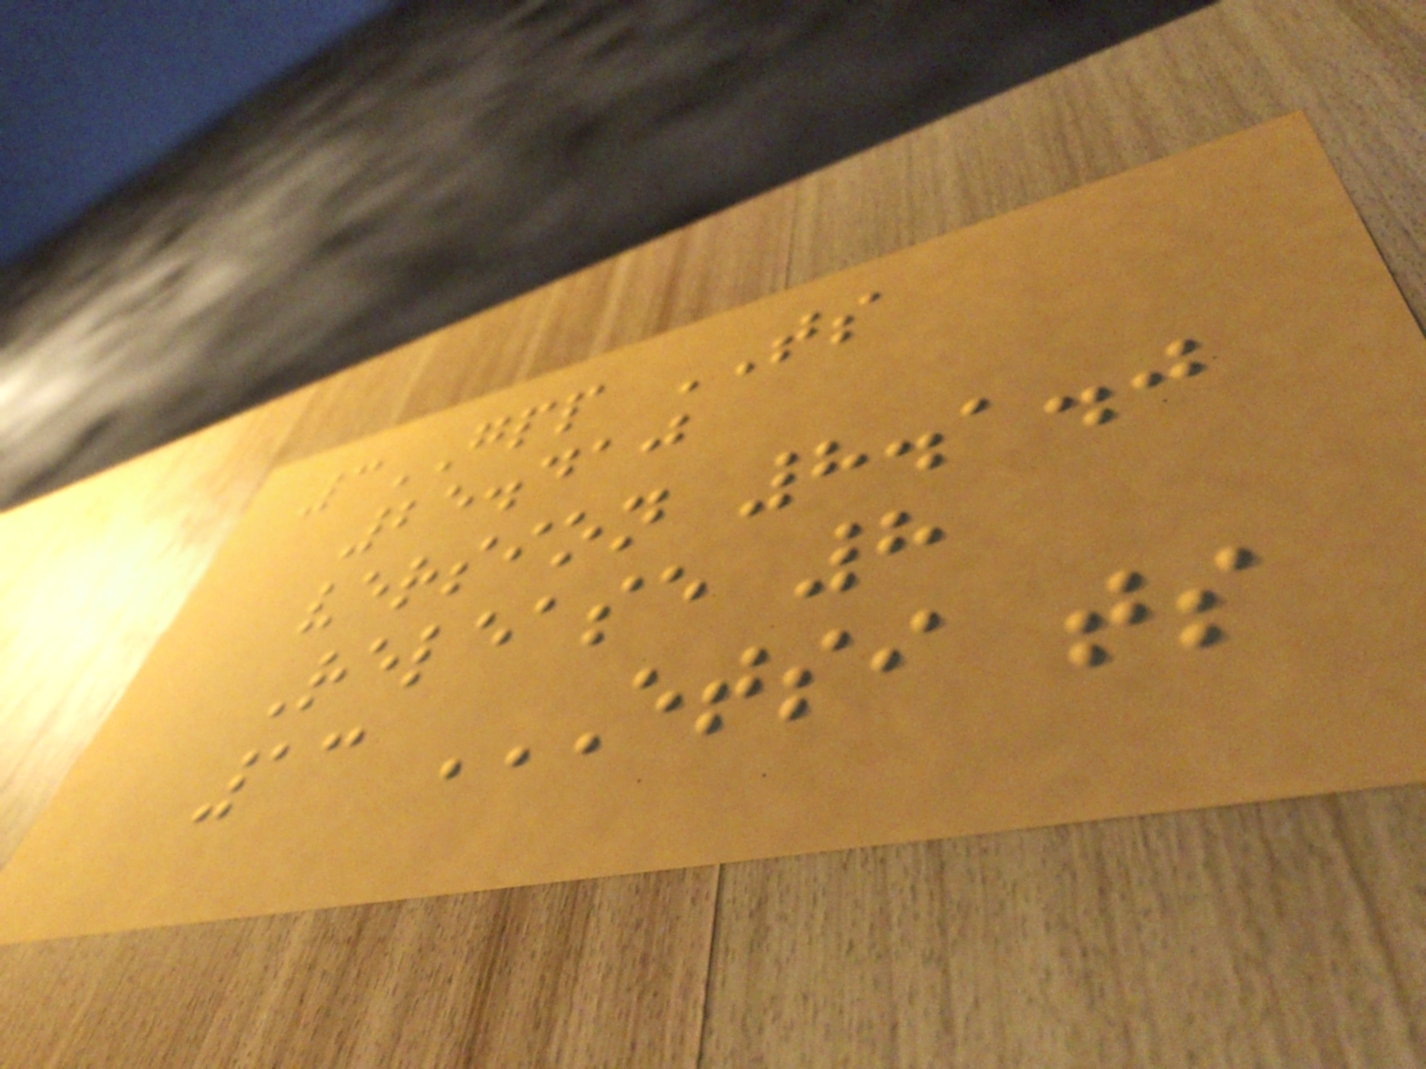3GPP TS
25.410
version 8.1.0
Release 8
13 ETSI TS
